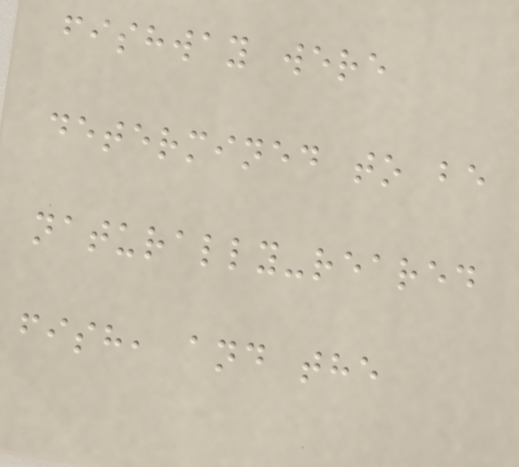fishway were
determined to be
naturally-reared
fish, and the
